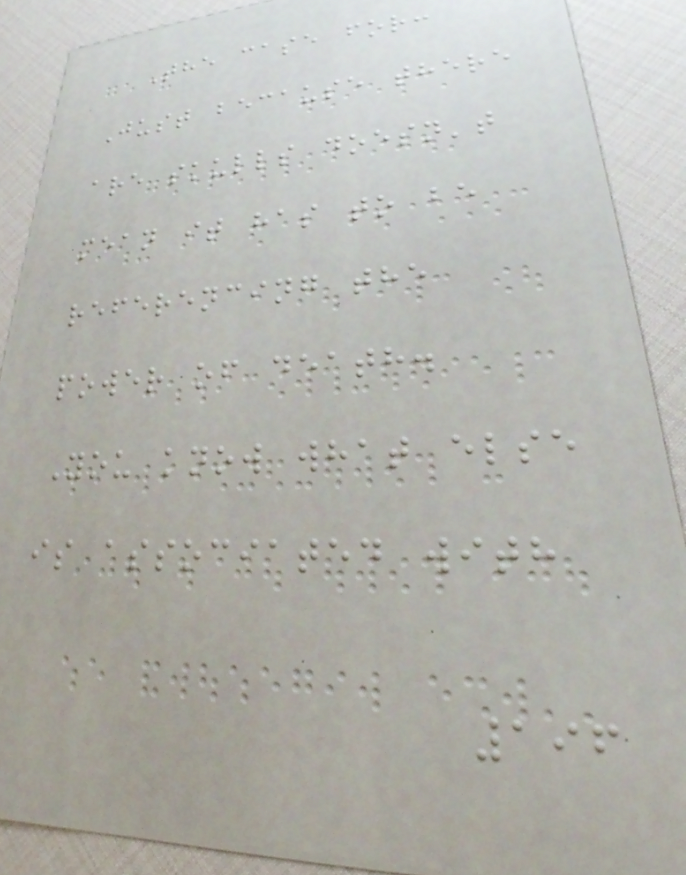The case for:
Just because there
are skulls doesn't
mean it has to be
referencing the
power of death.
You know what else
is associated with
196
